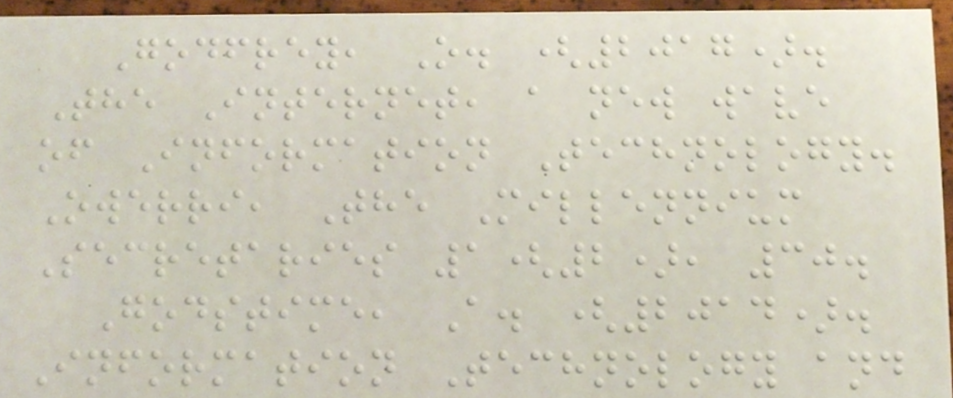Godfrey, O. (2017).
The Internet, a new wave
of Information Technology.
Owerri, The Millennium
Secretaries 1(2), 30.
Godstime, A. (2014).
Information Technology and
